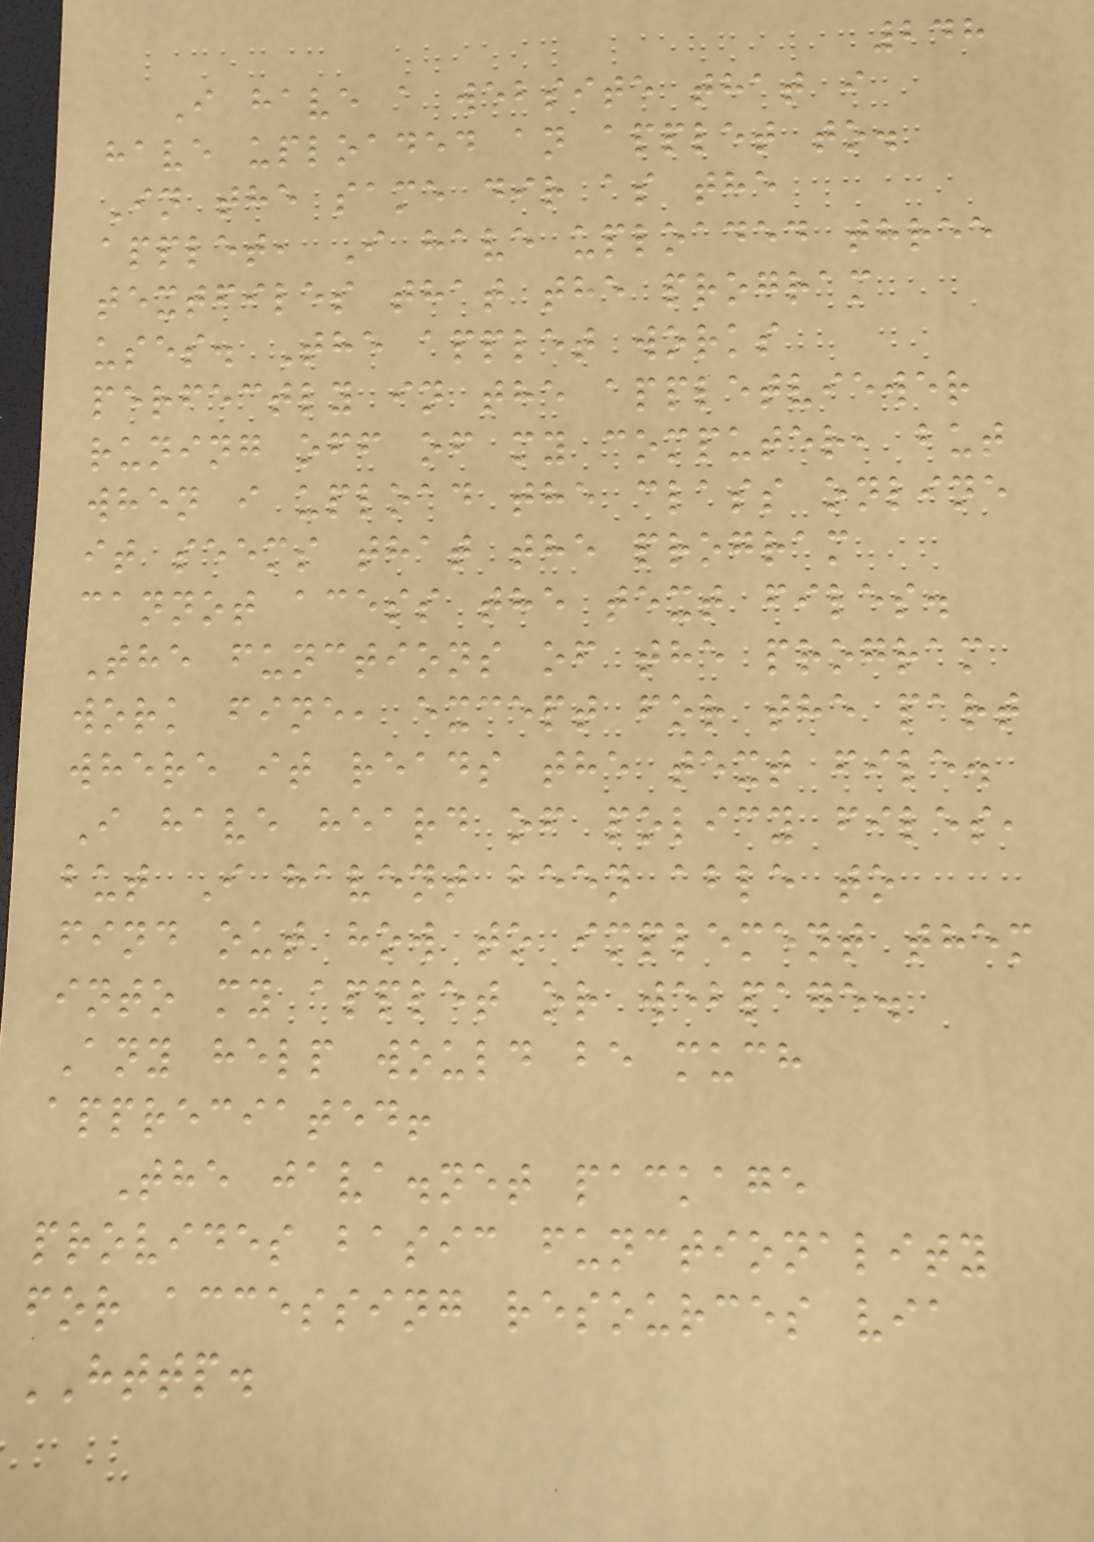248
I have a website that i
have uploaded an applet to.
In the same dir as the
applet, I have uploaded three
textfiles that the program
uses. The applet works
perfectly in the appletviewer
runing off of my computer, but
when i upload the class online
it seems that the program
cannot acess the text files.
The functions of the program
work fine, except for the part
where it reads the text file.
I have heard of policy files,
but I havent been able to
find out how to implement them
into my applet or webpage.
Any help would be much
appreciated!
The java.net package
provides basic functionality
for accessing resources via
HTTP.
